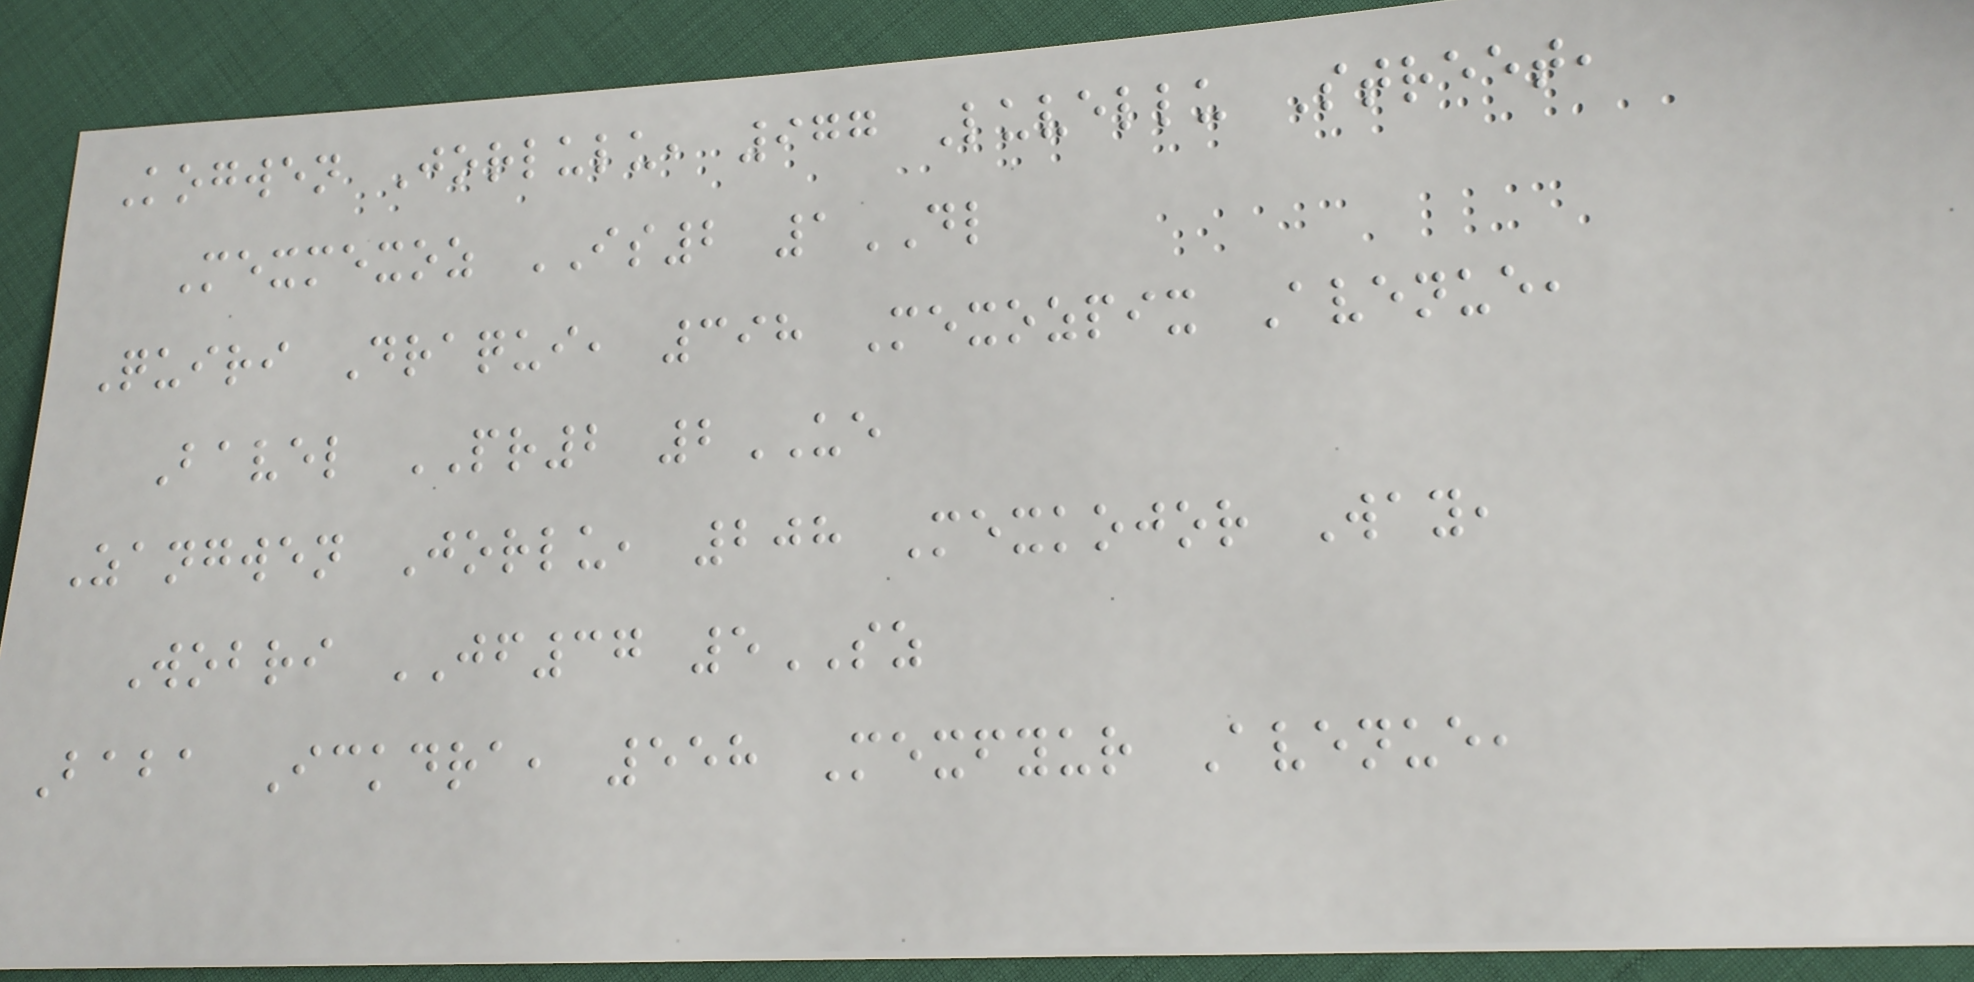Kogwen Jorlulu, 977 Luvellu Street,
Mexmexoz IS2 1DL
Quiri Draqui, 398 Mexozpix Avenue,
Bavel PR2 2UE
Zangwen Jorlu, 208 Mexkojor Way,
Wobri JF37 5SZ
Baba Ickdra, 558 Mexfyur Avenue,
